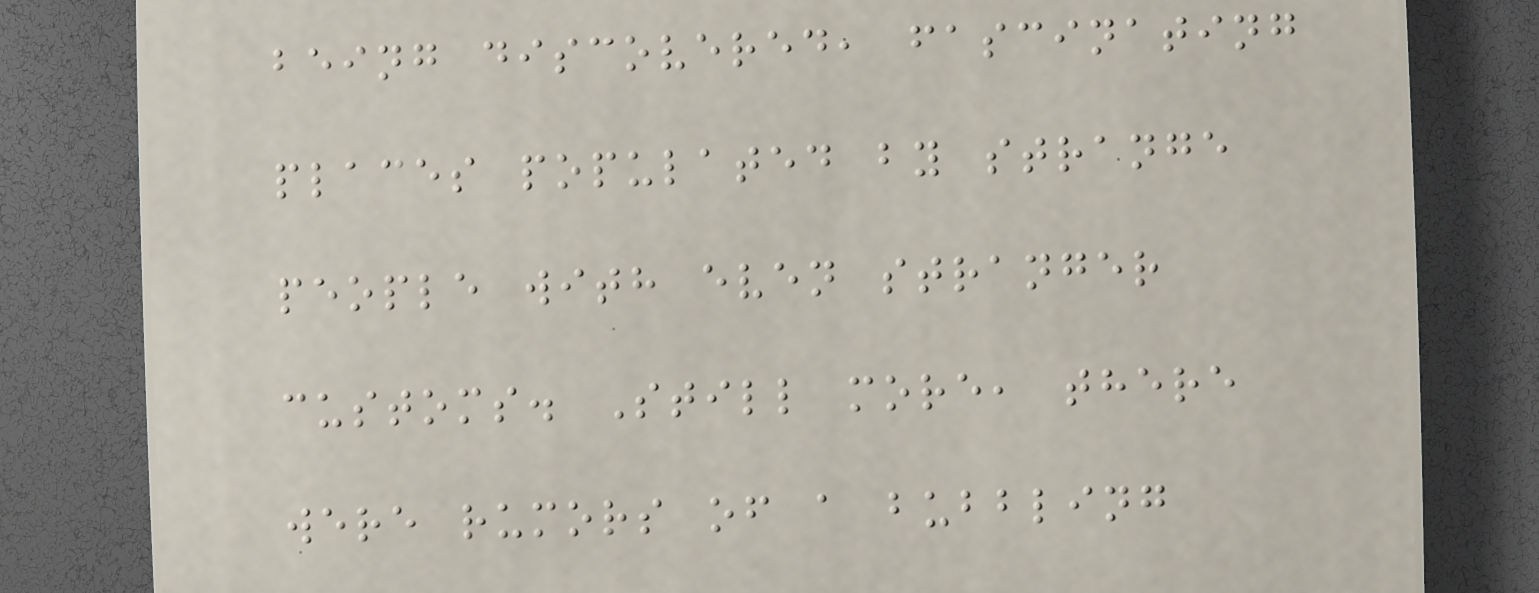being discovered, fascinating
places populated by strange
people with even stranger
customs. Still more, there
were rumors of a bubbling
